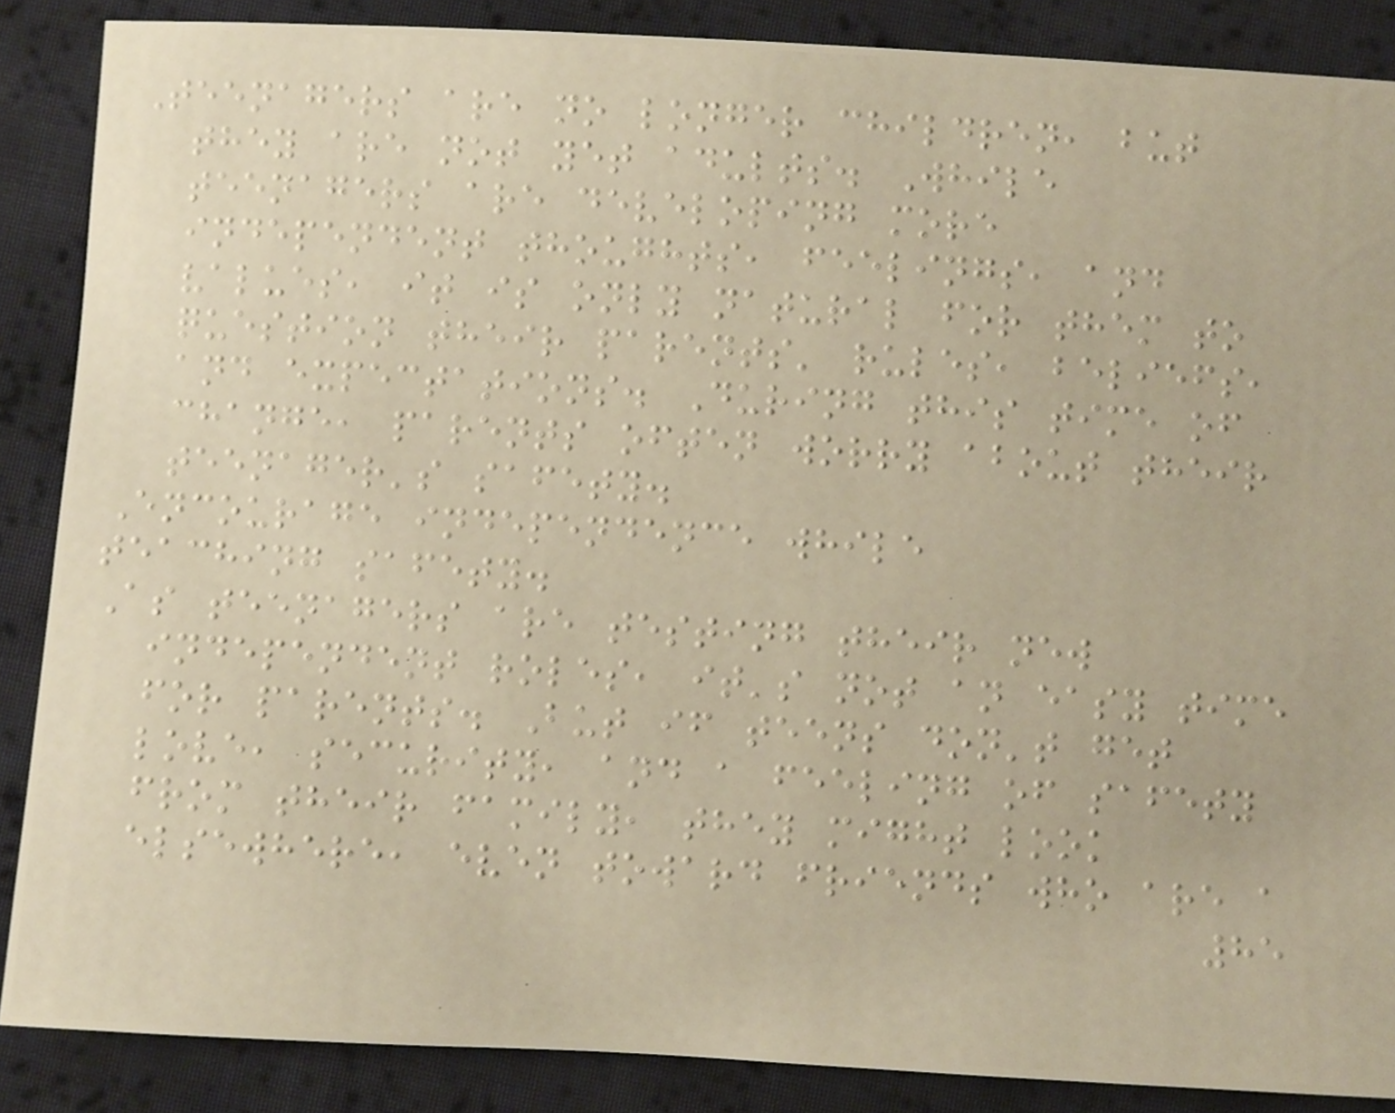Teenagers are no longer children, but
they are not yet adults. While
teenagers are developing more
independent thoughts, feelings, and
values, it is only natural for them to
question their parents' rules, beliefs,
and expectations. During this time of
change, parents often worry about their
teenager's safety.
Encourage independence while
teaching safety.
As teenagers are testing their new
independent roles, it's not an easy time
for parents. But if teens don't get
love, security, and a feeling of safety
from their family, they might look
elsewhere, even toward friends who are a
85
